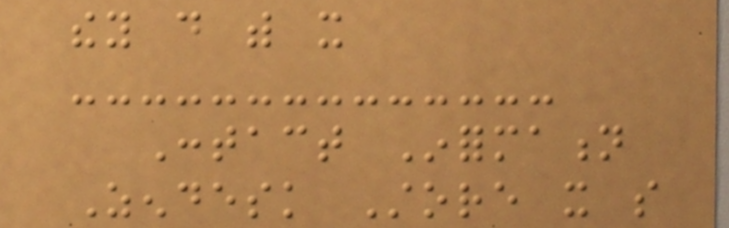they do with it
Contact Information
Zendesk Store it so
